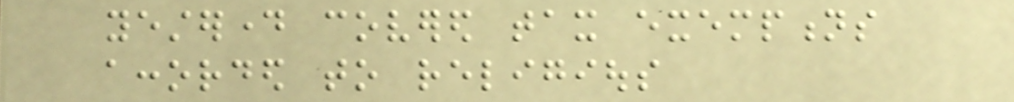yesterday covered tax exemptions
accorded to religious
